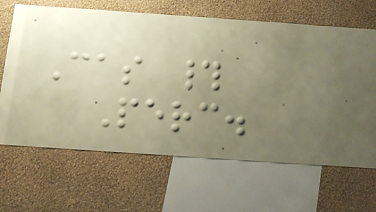Cas #
Perc.
